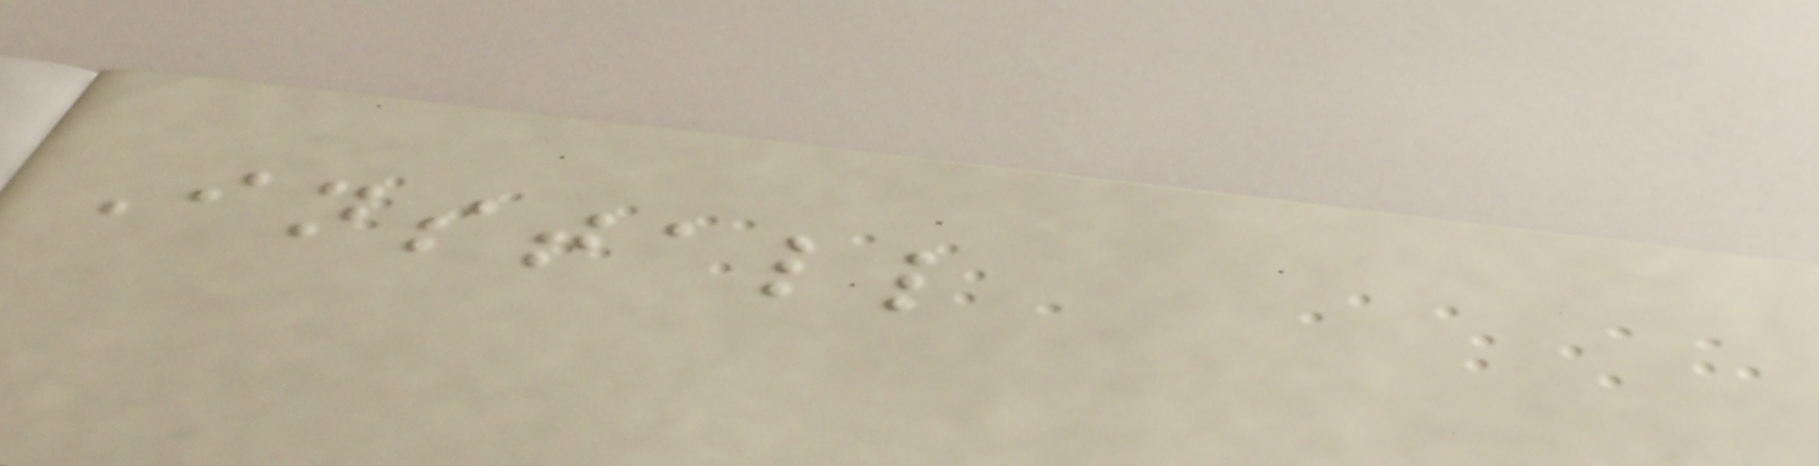Install
